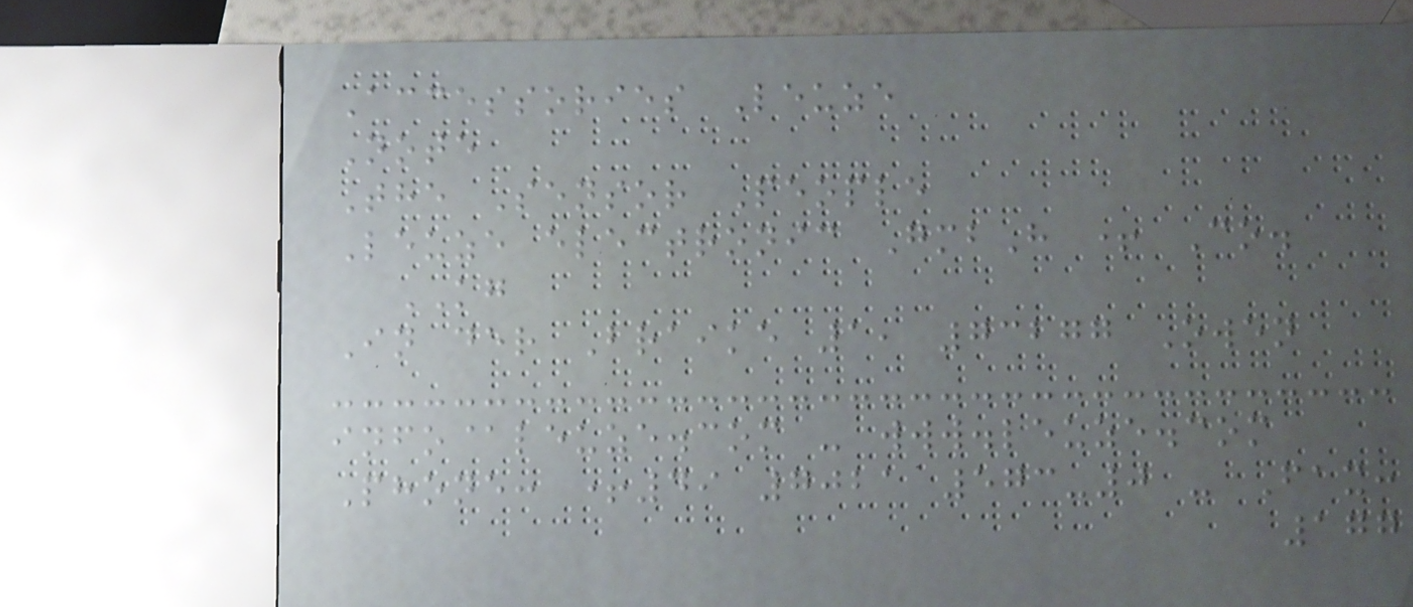Accessories Leuze
Note
The Sensor People
Leuze electronic GmbH + Co.
KG
In der Braike 1, 73277 Owen
info@leuze.com - www.leuze.com
Phone: +49 7021 573-0 - Fax:
177
